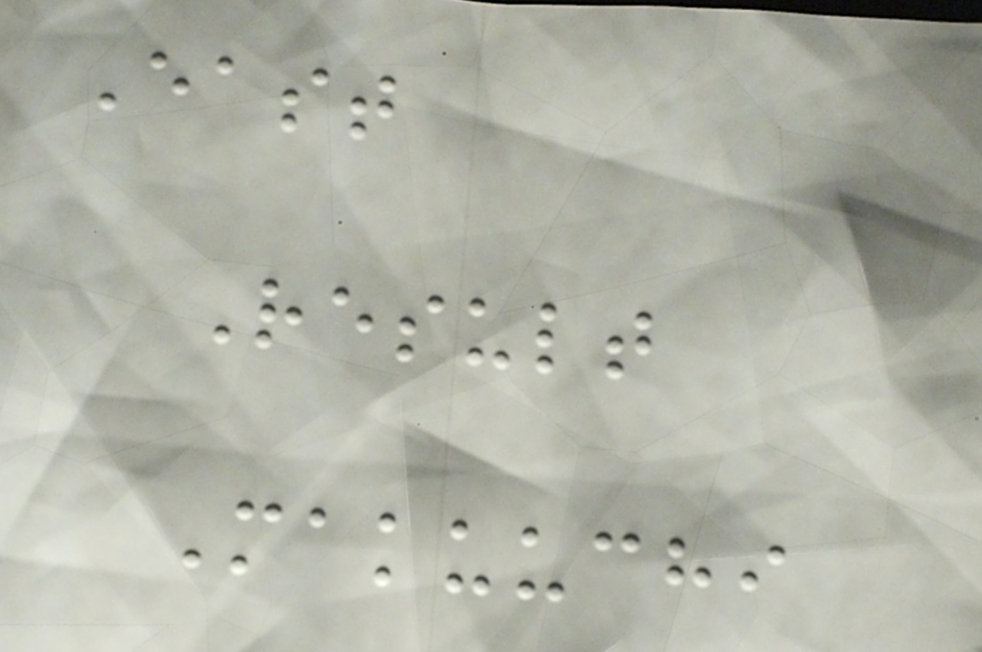East
Result
Makuuchi
